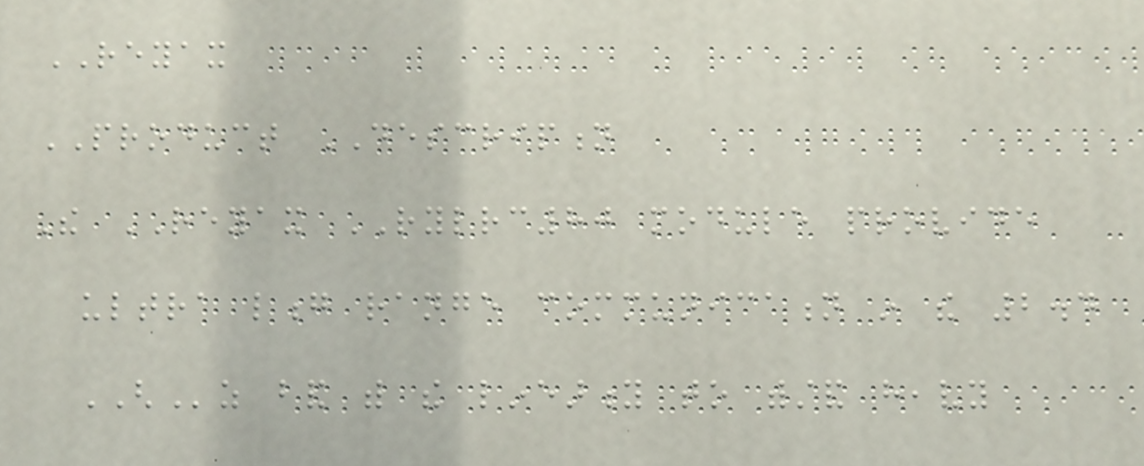REYAX
PRODUCT DESCRIPTION
The REYAX RYLRC80 module provide
ultra long range communication in the 2.4
GHz band with the linearity to withstand heavy
